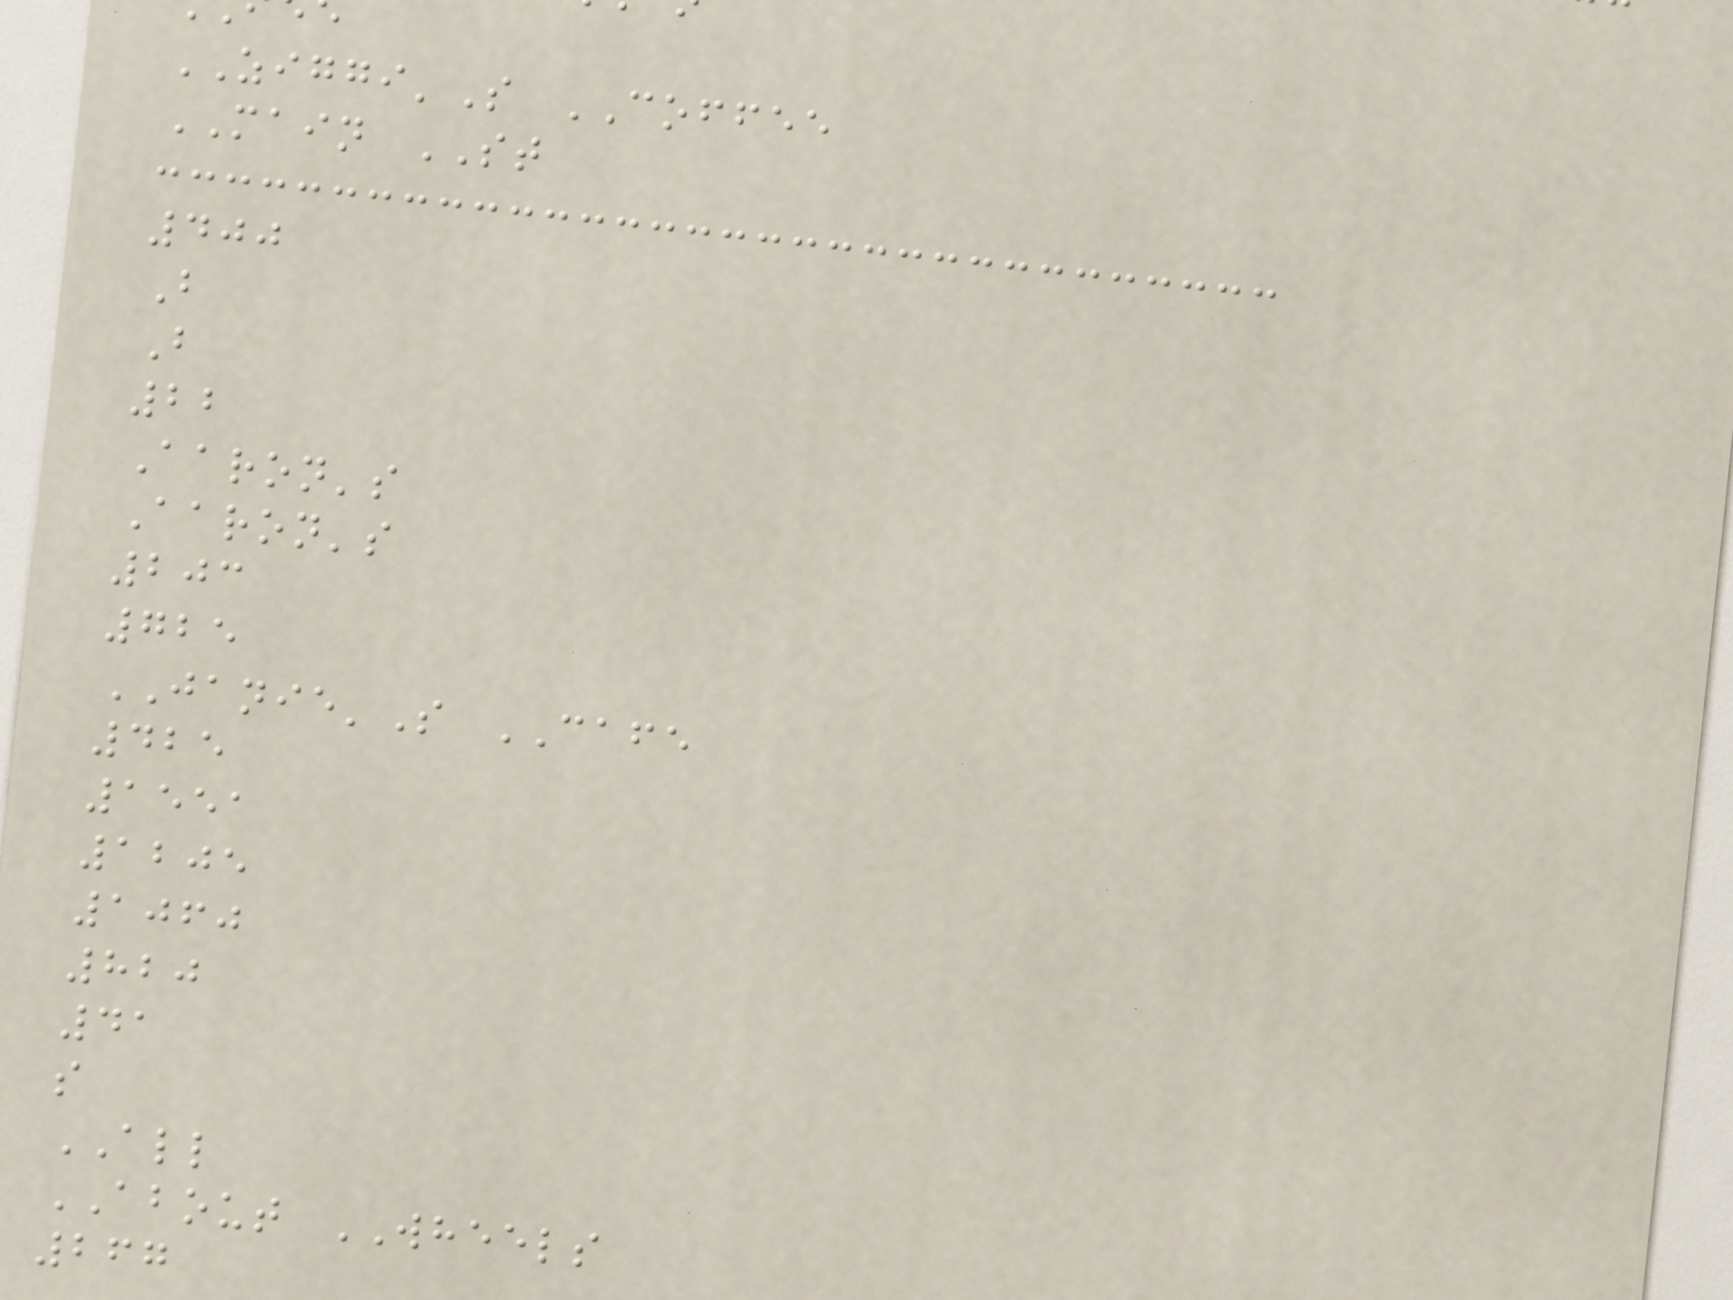ZIGGI'S COFFEE
MAIN ST
400
B
B
22
Aaron's
Aaron's
203
725
JANIE'S CAFE
425
1551
1205
1060
820
41
s
ALL
ABOUT WHEELS
267
